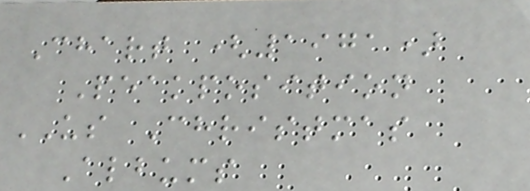Chart (1971)
Peakposition
US Christmas
Albums
